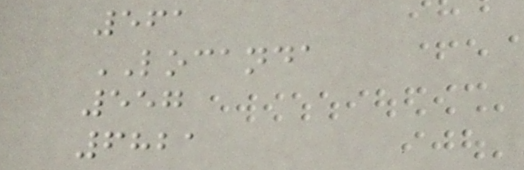561
LOCANDA
557
6821
